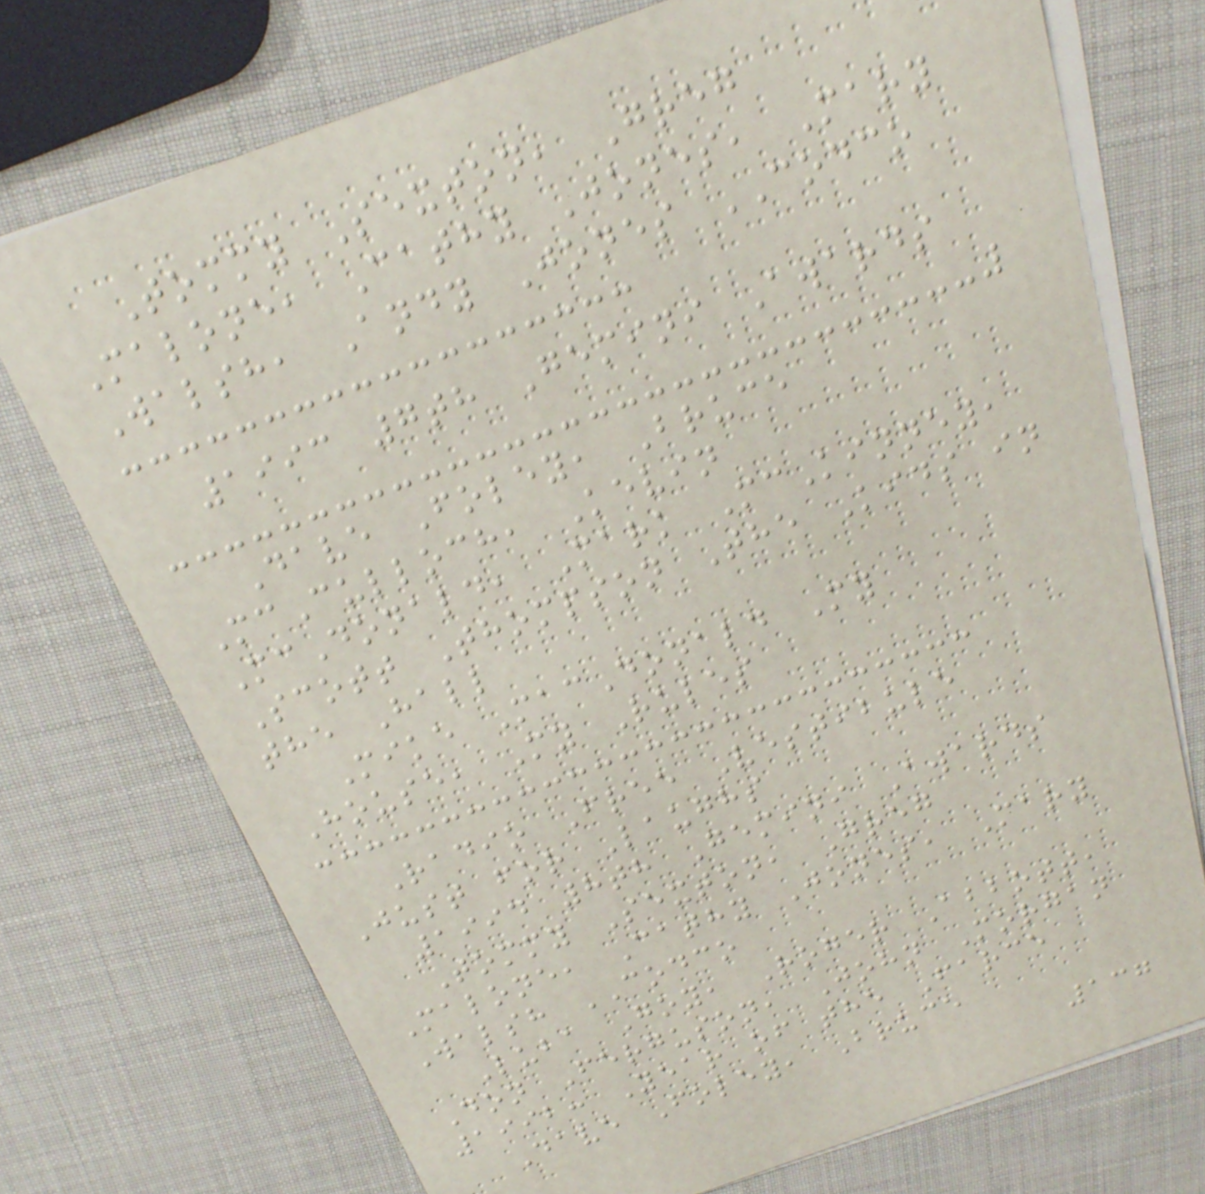Tommy Sexton, Greg
Malone, Cathy Jones, Mary
Walsh, Andy Jones CODCO
1993 7th Gemini Awards
Dave Foley, Bruce
McCulloch, Kevin
McDonald, Mark McKinney,
Scott Thompson The Kids in
the Hall
Mike MacDonald My
House, My Rules
Radio Free Vestibule
Just for Laughs
1994 8th Gemini Awards
Tommy Sexton, Greg
Malone, Cathy Jones, Mary
Walsh CODCO
Luba Goy, Roger Abbott,
Don Ferguson, John Morgan
1992: Year of the Farce
Dave Foley, Bruce
137
